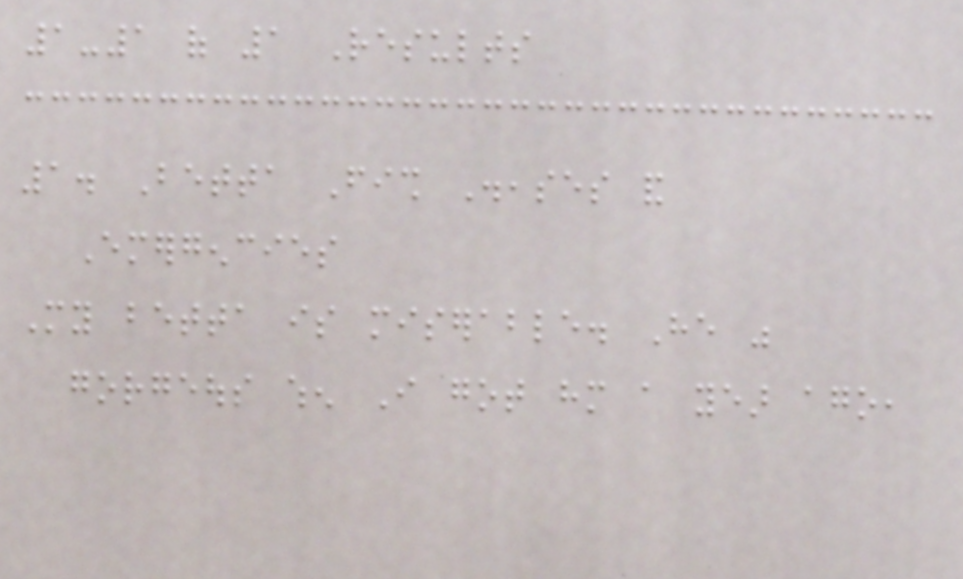1-1 of 1 Results
1. Betta Fish Diseases and
Emergencies
My betta is miserable. He was
gorgeous when I got him a year ago,
